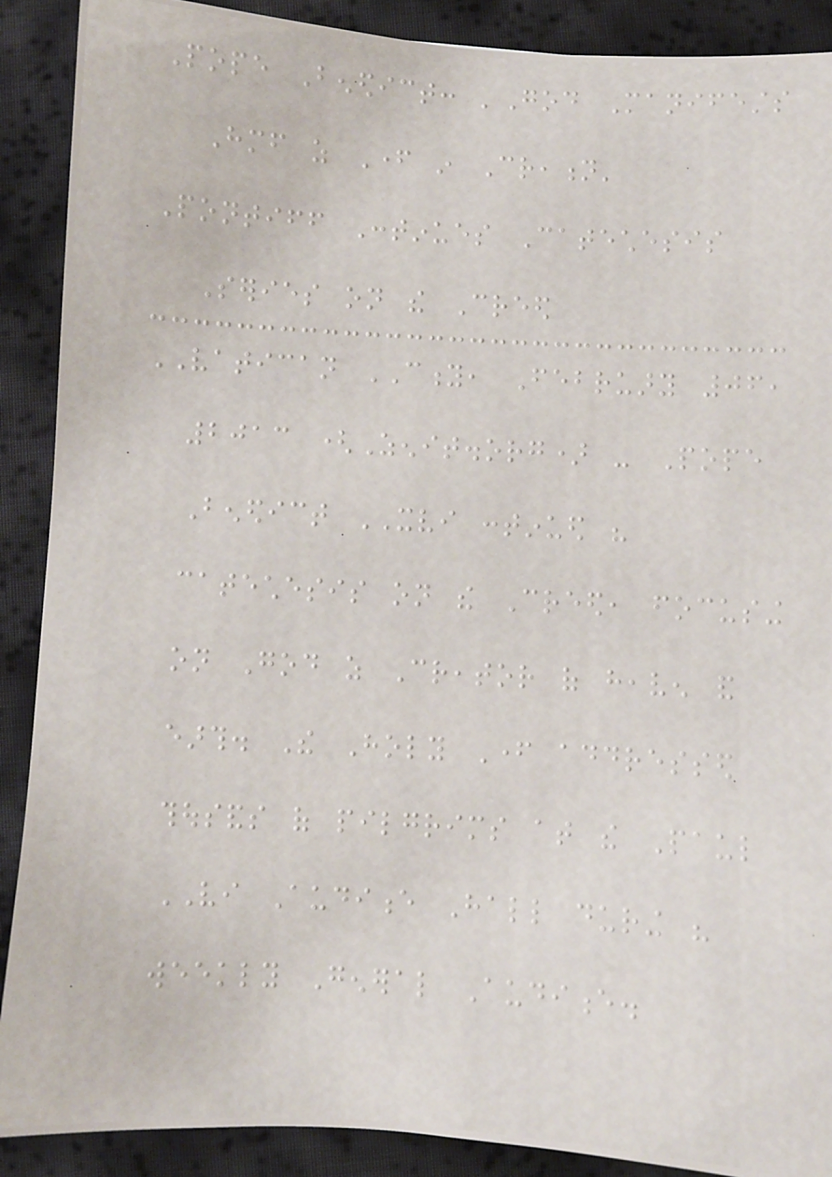Pope Benedict: 'God Manifests
Himself as Father in Creation'
Pontiff Continues Catechesis
Series on the Creed
VATICAN CITY, February 06,
2013 (Zenit.org) - Pope
Benedict XVI continued his
catechesis on the Creed, focusing
on God as Creator of heaven and
earth. The Holy Father addressed
thousands of pilgrims at the Paul
VI Audience Hall during his
weekly General Audience.
